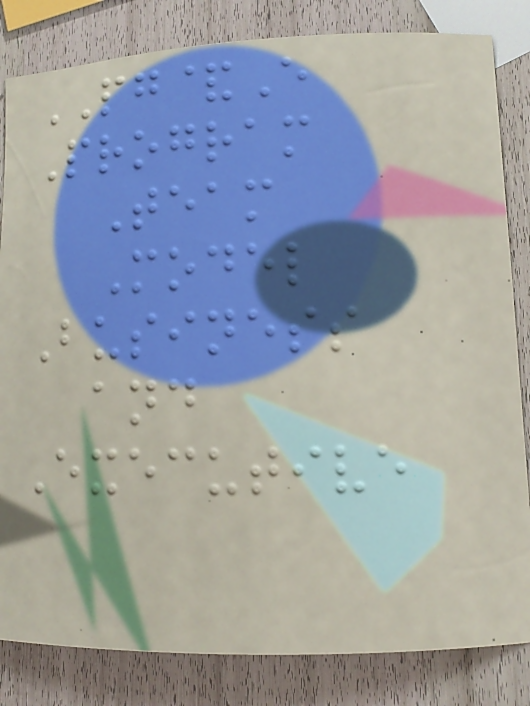PG&E
Program
Team
Model
Business
and
Executive
